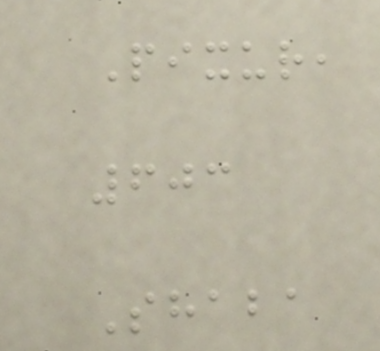Pixur,
603
Shaba
